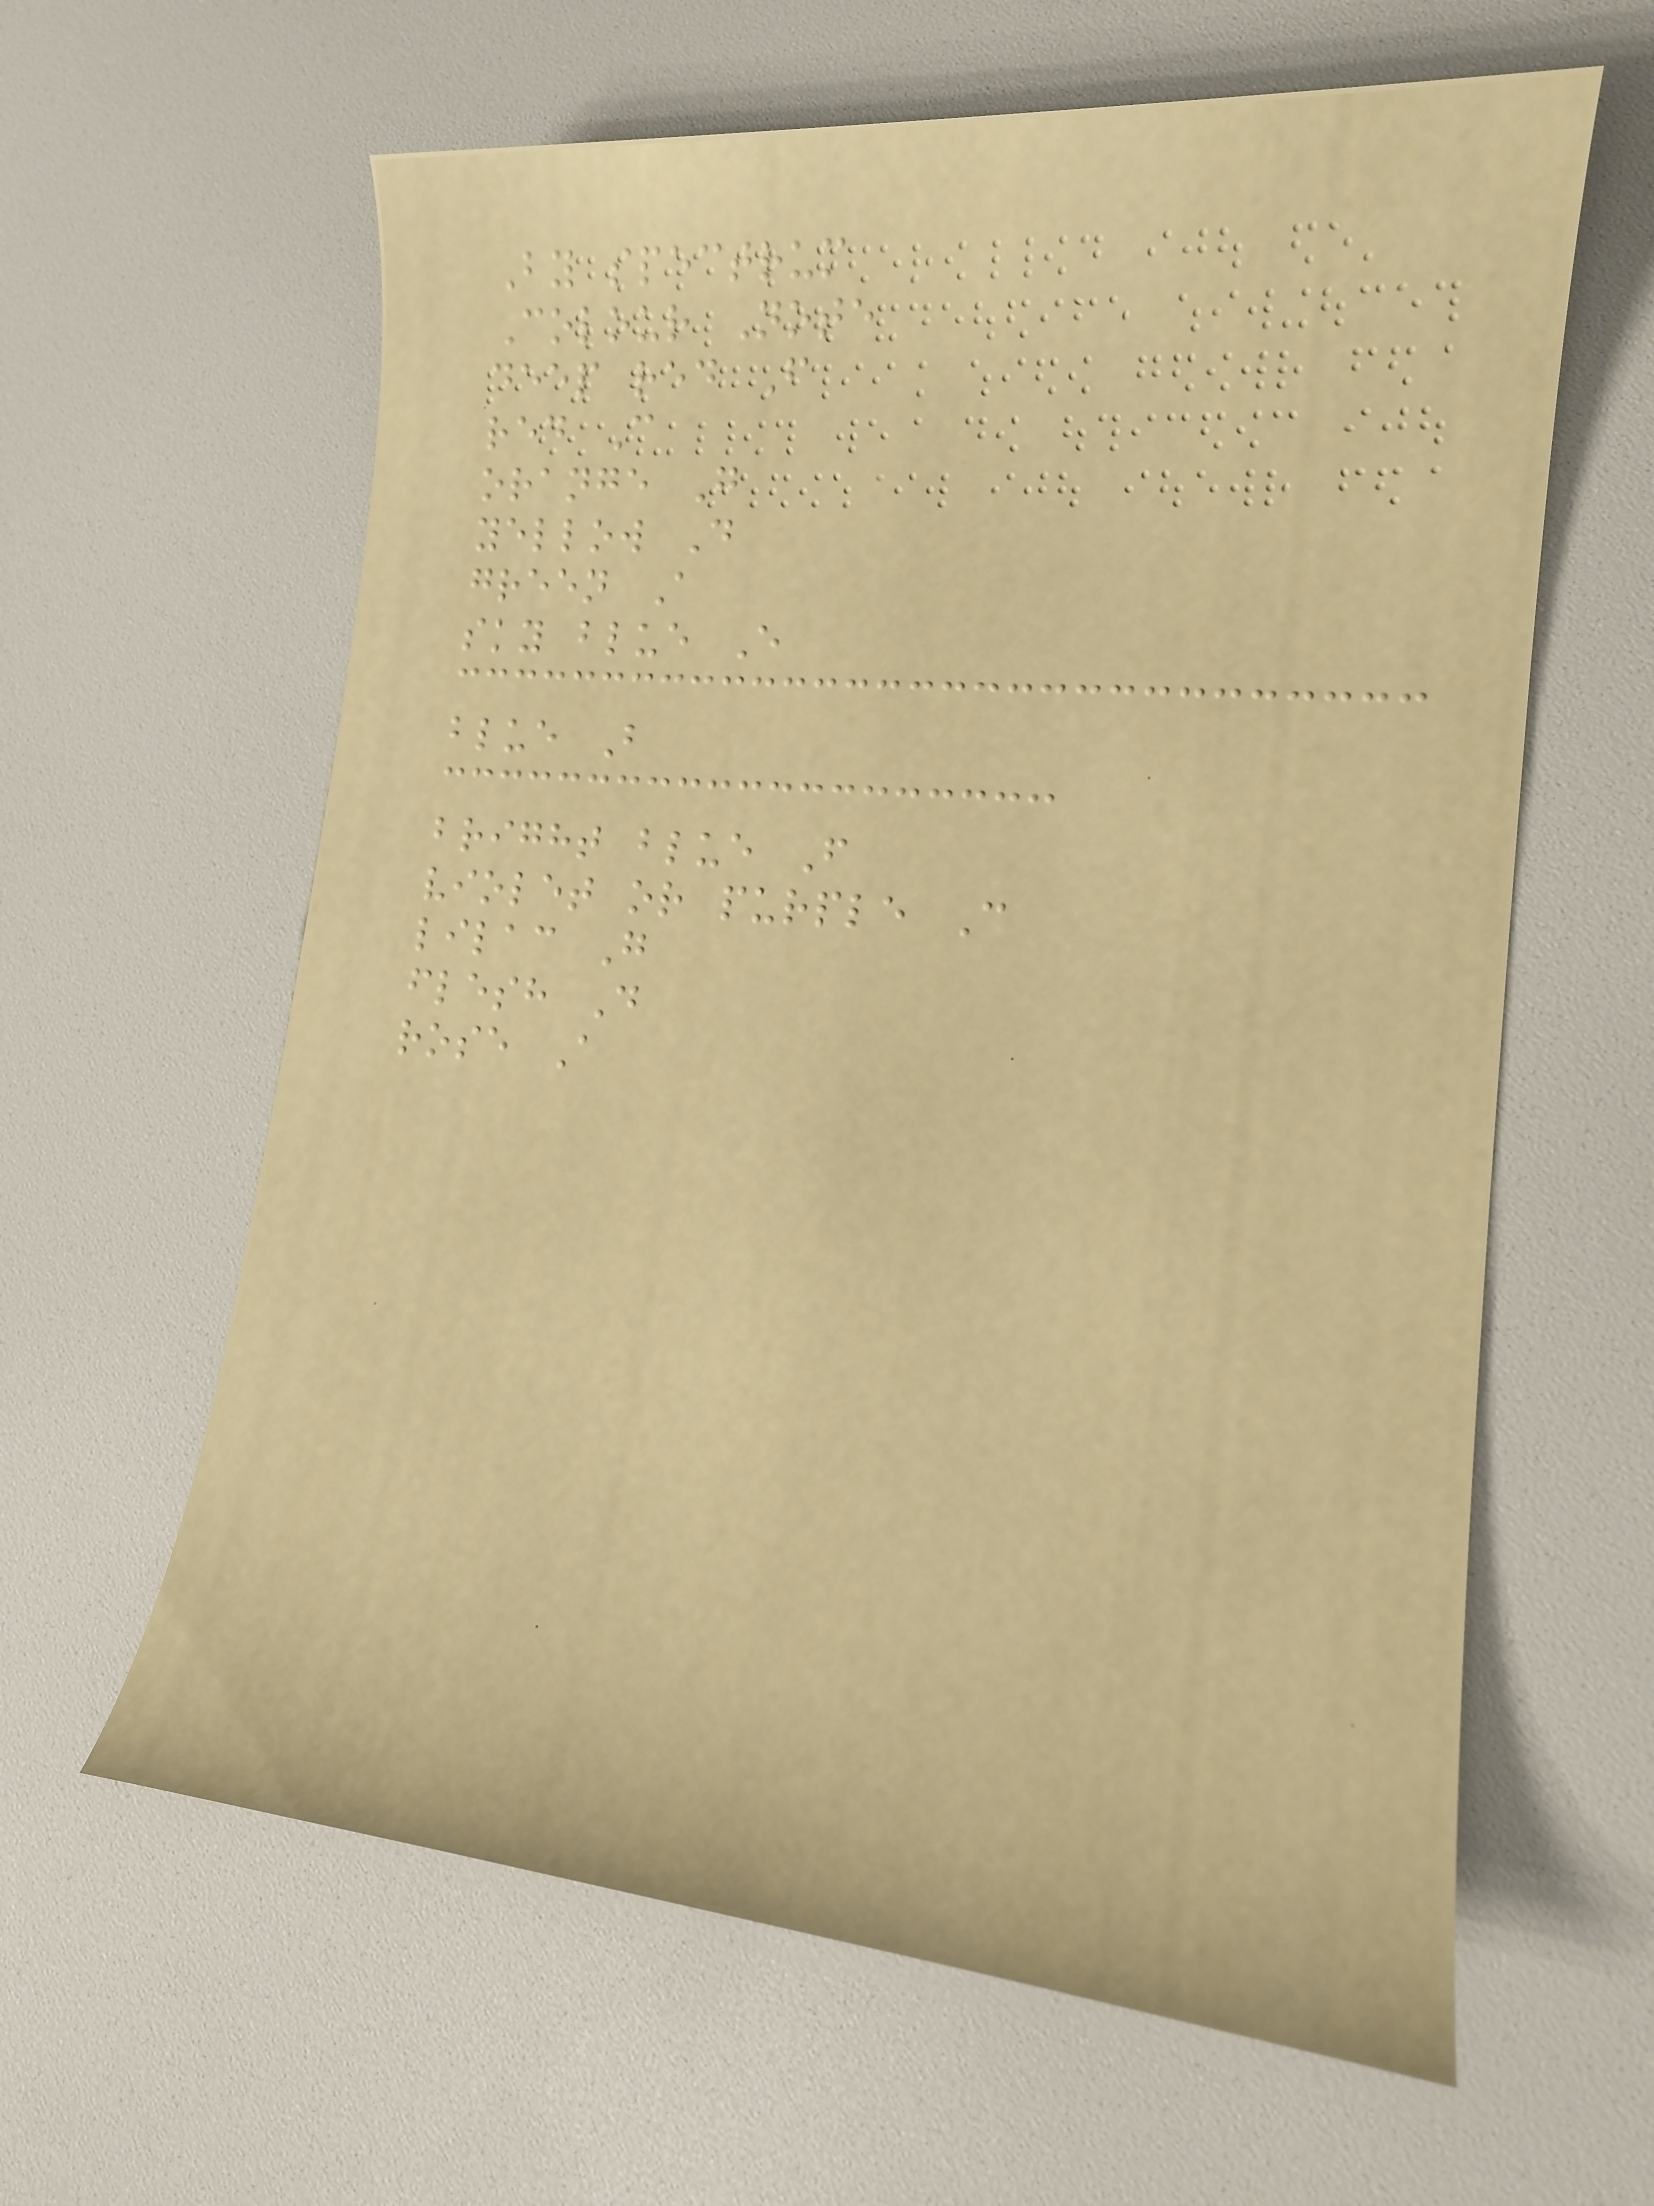By spectrum
Colour Note
deep red F
red C
orange G
yellow D
green A
sky blue E
blue B
bright blue F
violet or purple C
lilac G
flesh D
rose A
